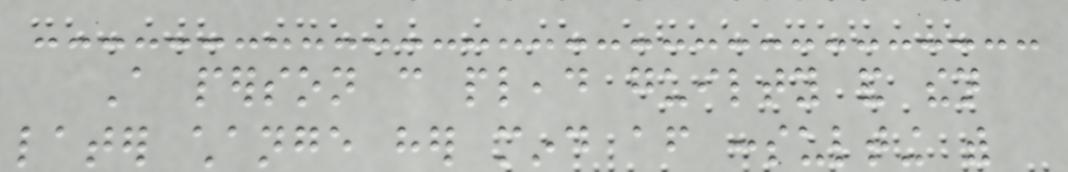A person can plead guilty and then
later change her mind after consulting with
